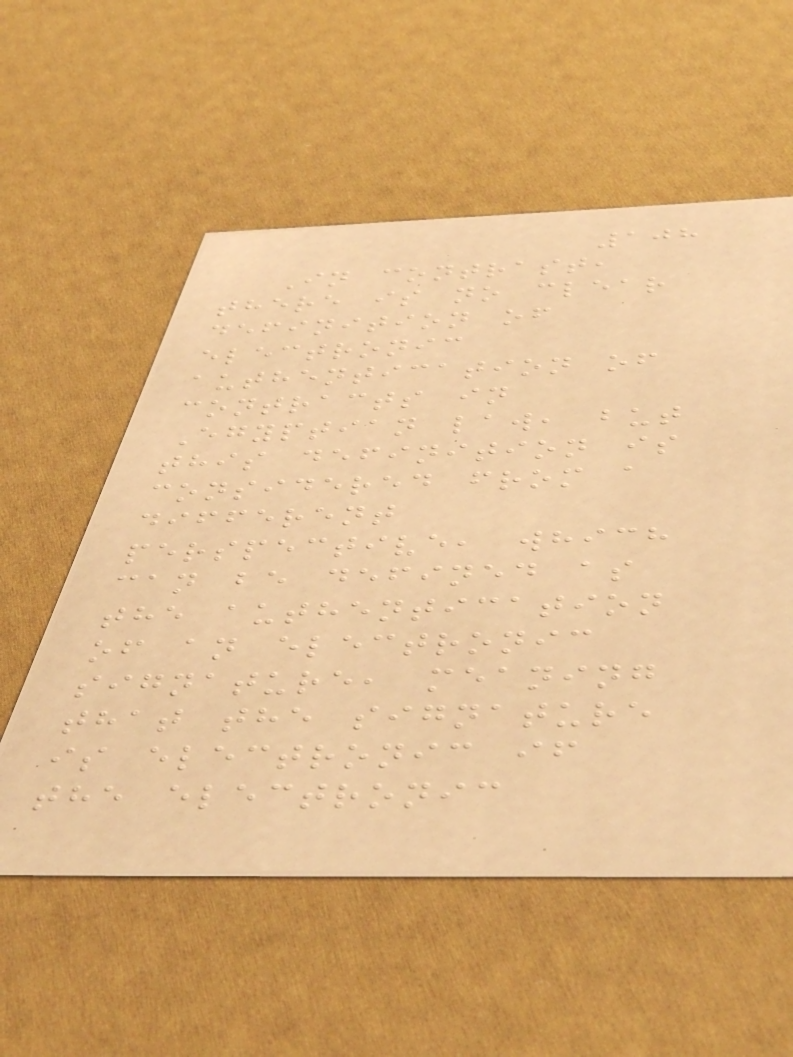108
In contrast,
there is no clear
definition of
electronic
authentication of
contracts in
Egyptian law, but
this definition is
considered from a
different
perspective, which
can be defined as
the authentication
of an electronic
signature, meaning
that the signature
is electronic if
the electronic
